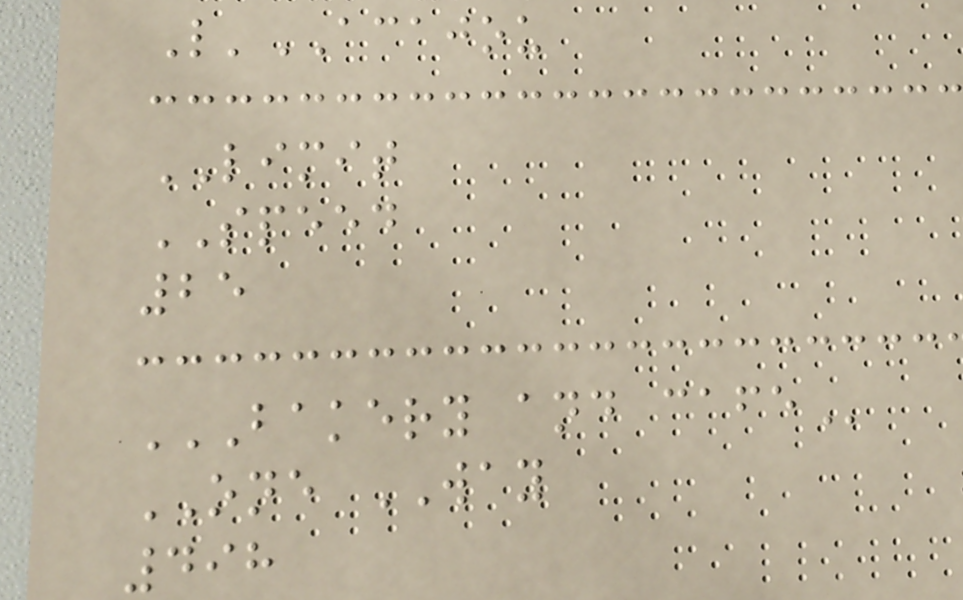L'ACAJOU
LIMIT
SPEED
25
BAKERY AND CAFE
ONE WAY
498
